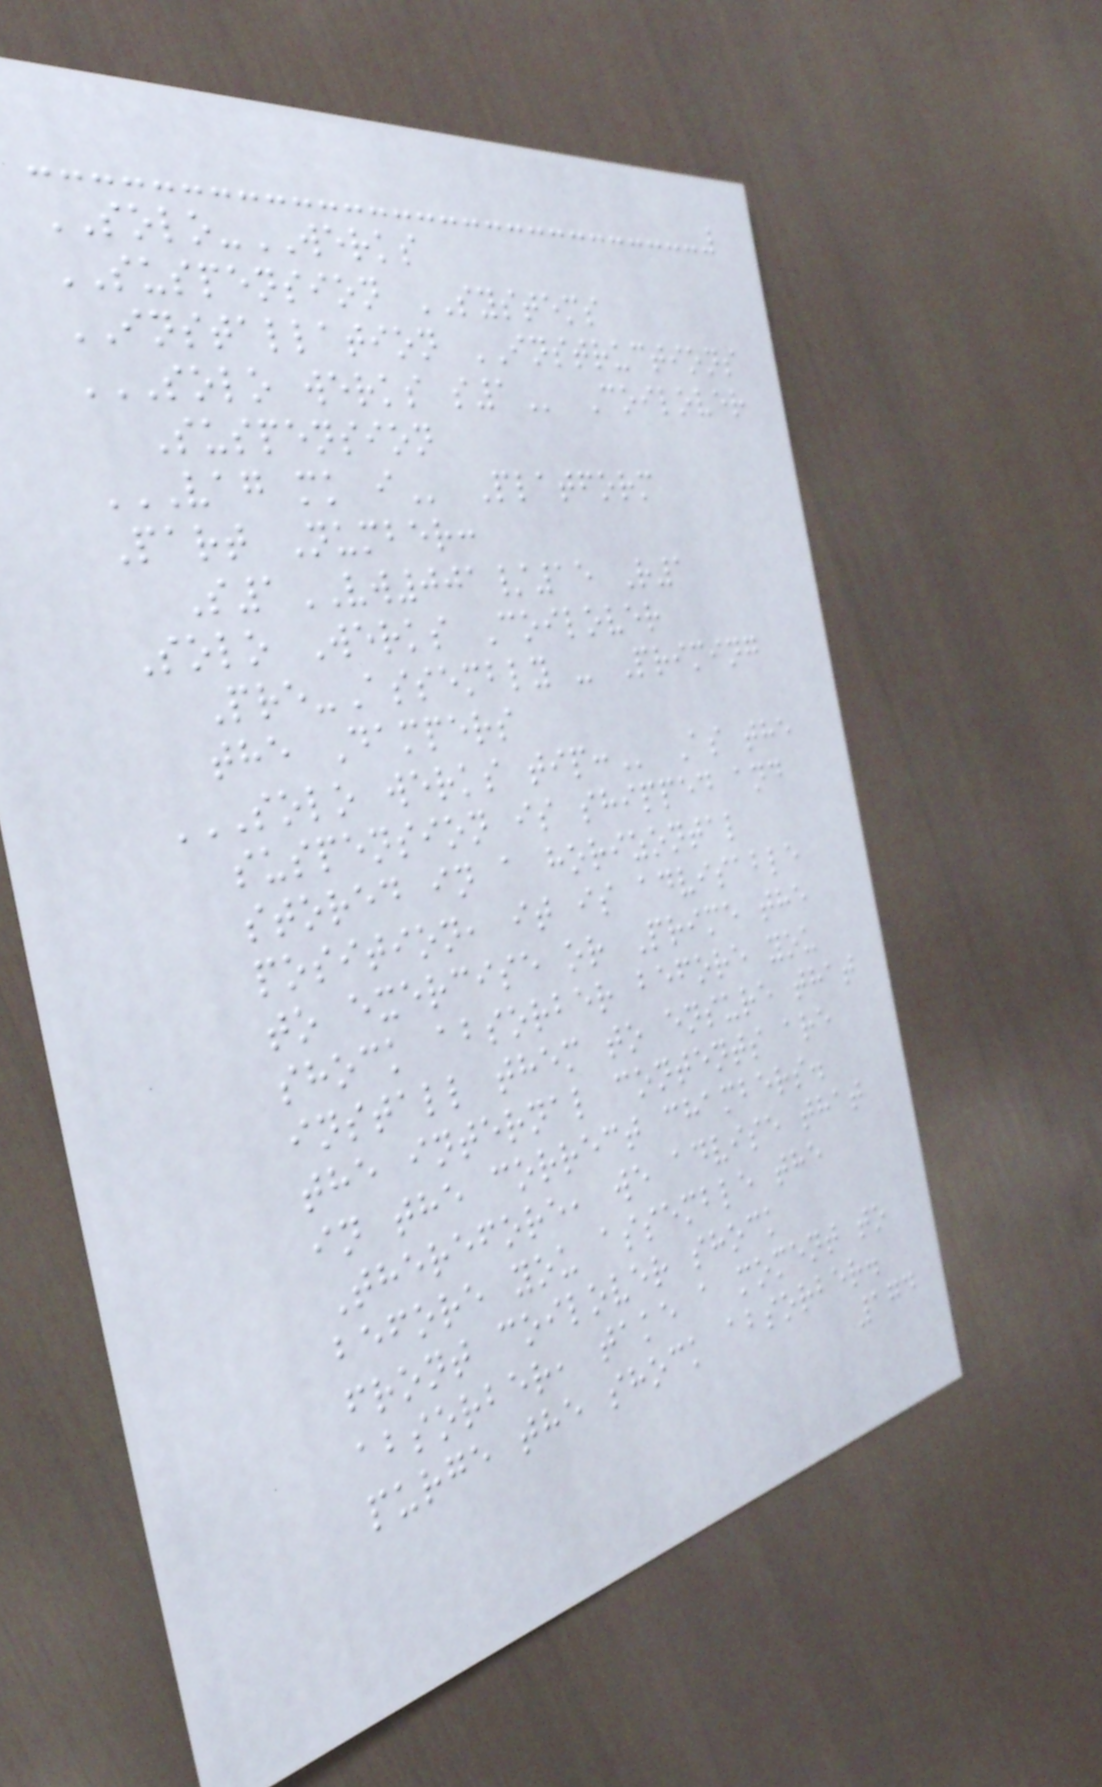SOLO-WERKS
SUSPENSION SYSTEMS
INSTALLATION INSTRUCTIONS
SOLO WERKS S1 Coilover
Suspension
VAG MK I Platform
Part Number:
S1VW001/15 R1
Solo Werks Coilover
Pre-Assembly - Priming
the Dampers
SOLO WERKS TIP: As the
suspension is shipped and
stored in a horizontal
position, it is advisable
to exercise or Prime the
shock absorber before you
install them to ensure that
the internal contents are
in the correct chambers.
Therefore, we advise that
before you assemble the
front coilover shock
absorber, take a moment to
purge the shock absorber.
174
